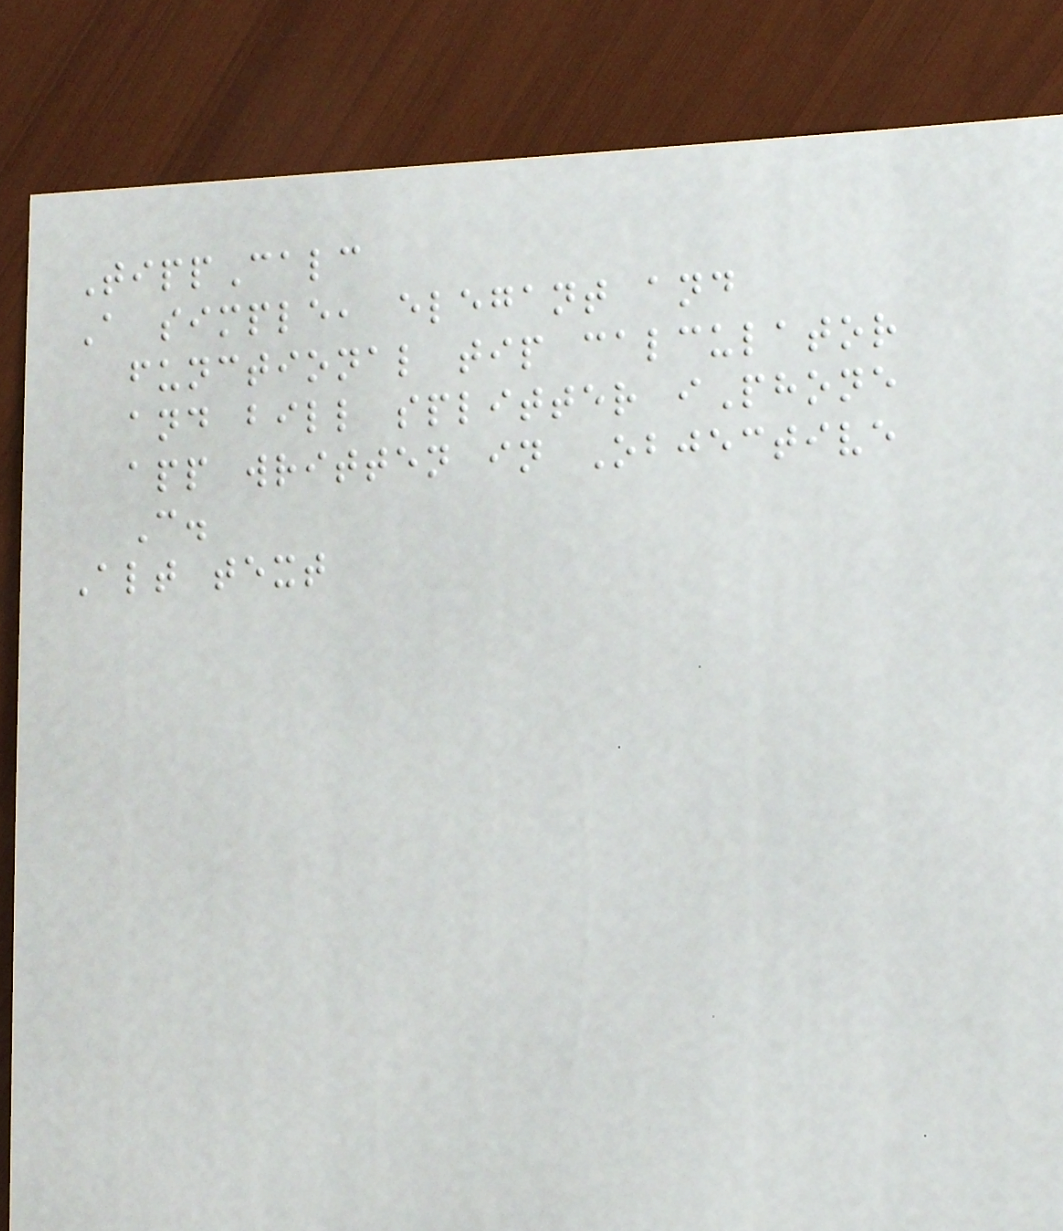TippCalc
A simple, elegant and
functional tip calculator
and bill splitter iPhone
app written in Objective
C.
Alt text
